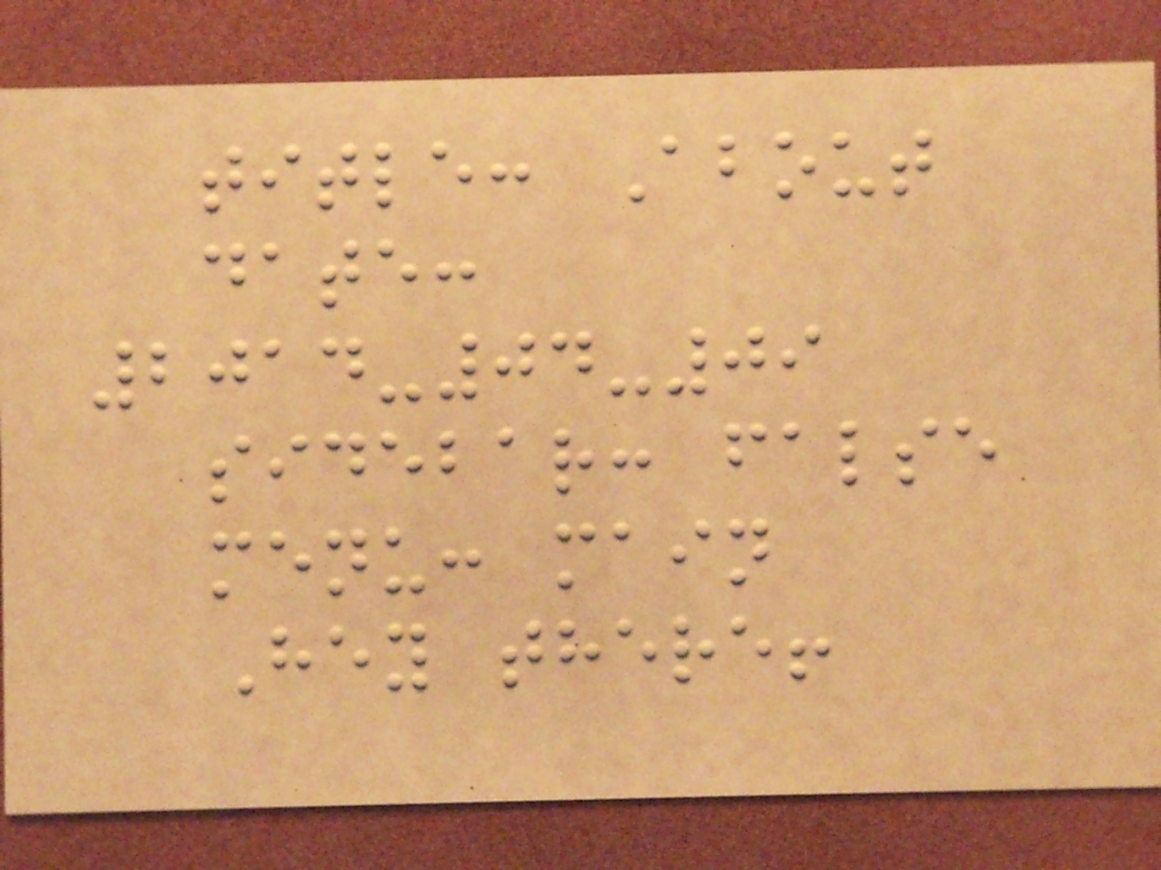title: About
date:
2014-04-09
sidebar: false
menu: main
Hey there!
